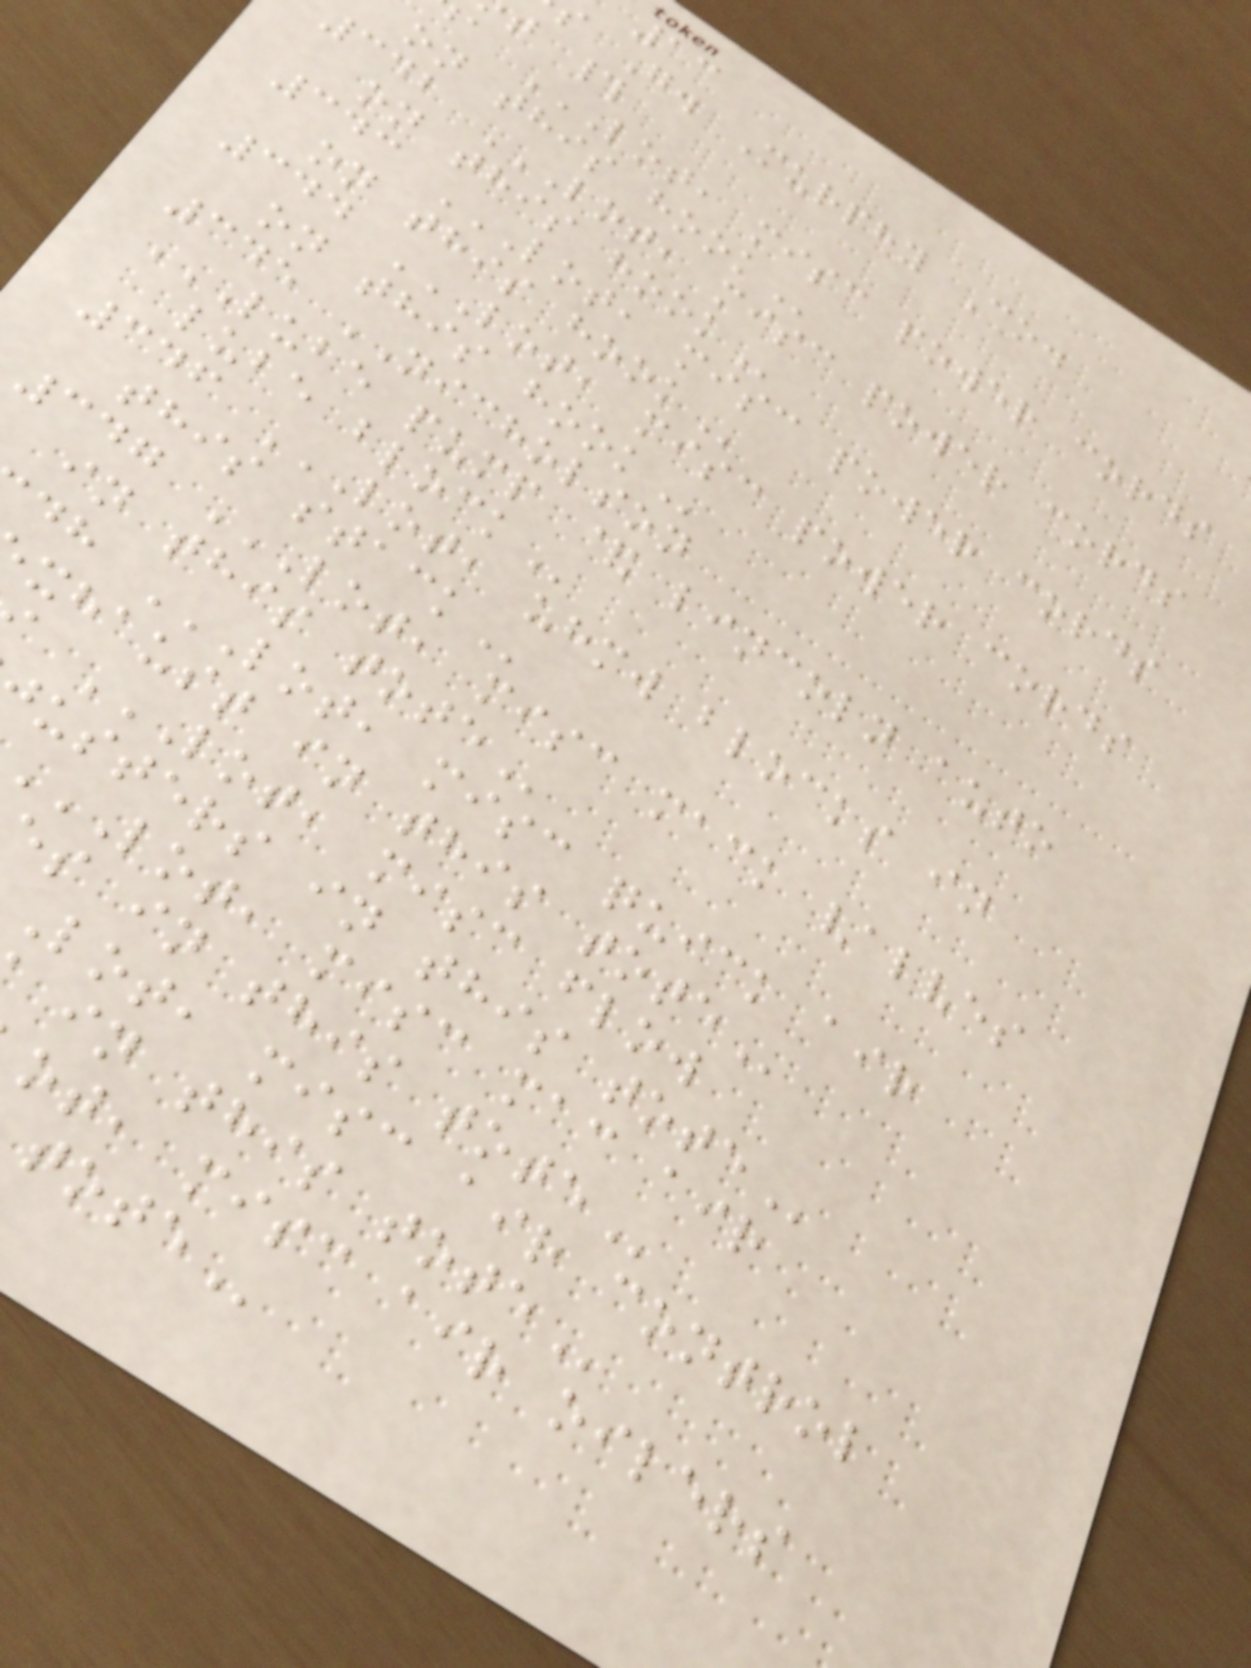s G. Murphy Co.
t #
on this
342 LOT, MISC POWER CORDS
on this
343 LOT, MISC POWER CORDS
on this
344 LOT, MISC POWER CORDS
on this
345 NICHOLSON
LUBE PUMP & LINCOLN AUTO
lube
346 LOT, UHMW BLOCKS IN
this
347 LOT, MISC MACK VALVES
in this
xhaust in this
usters in this
LOT, misc mac air
es in this
lot, misc air control
in this
ot, misc air oilers
